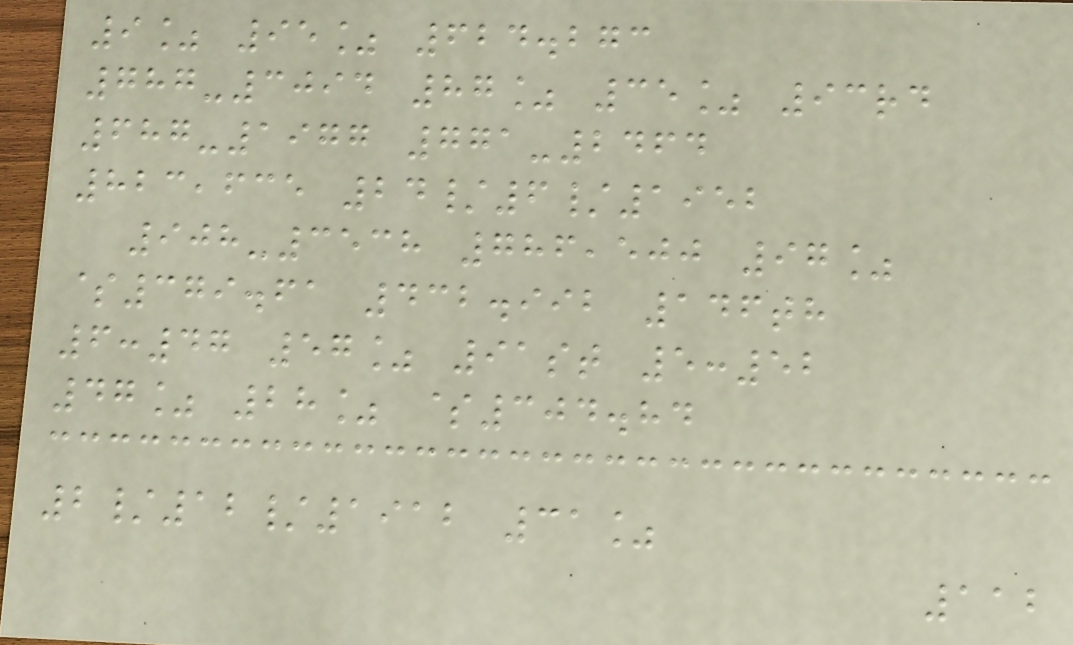9% 95% 624.273
787-3094 87% 35% 93rd
687-1977 771-2464
823,635 24/6/1952
908-3538 786,500 97%
$379.61 432.992 146th
6:47 57% 91st 5:52
47% 28% $304.84
2/12/1912 31%
112
